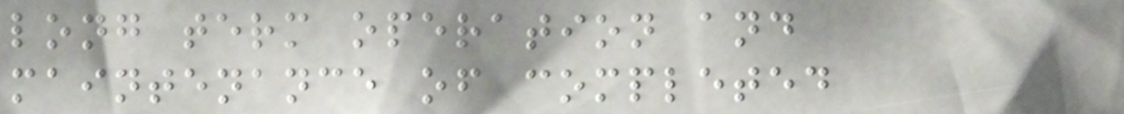long term operation and
maintenance of completed
